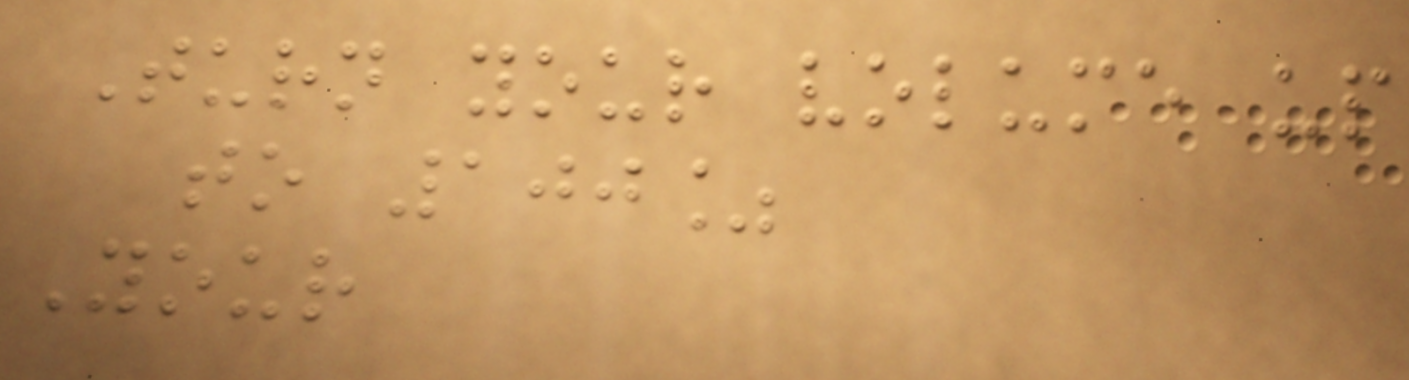Turn your volume up
to 100%
Your
